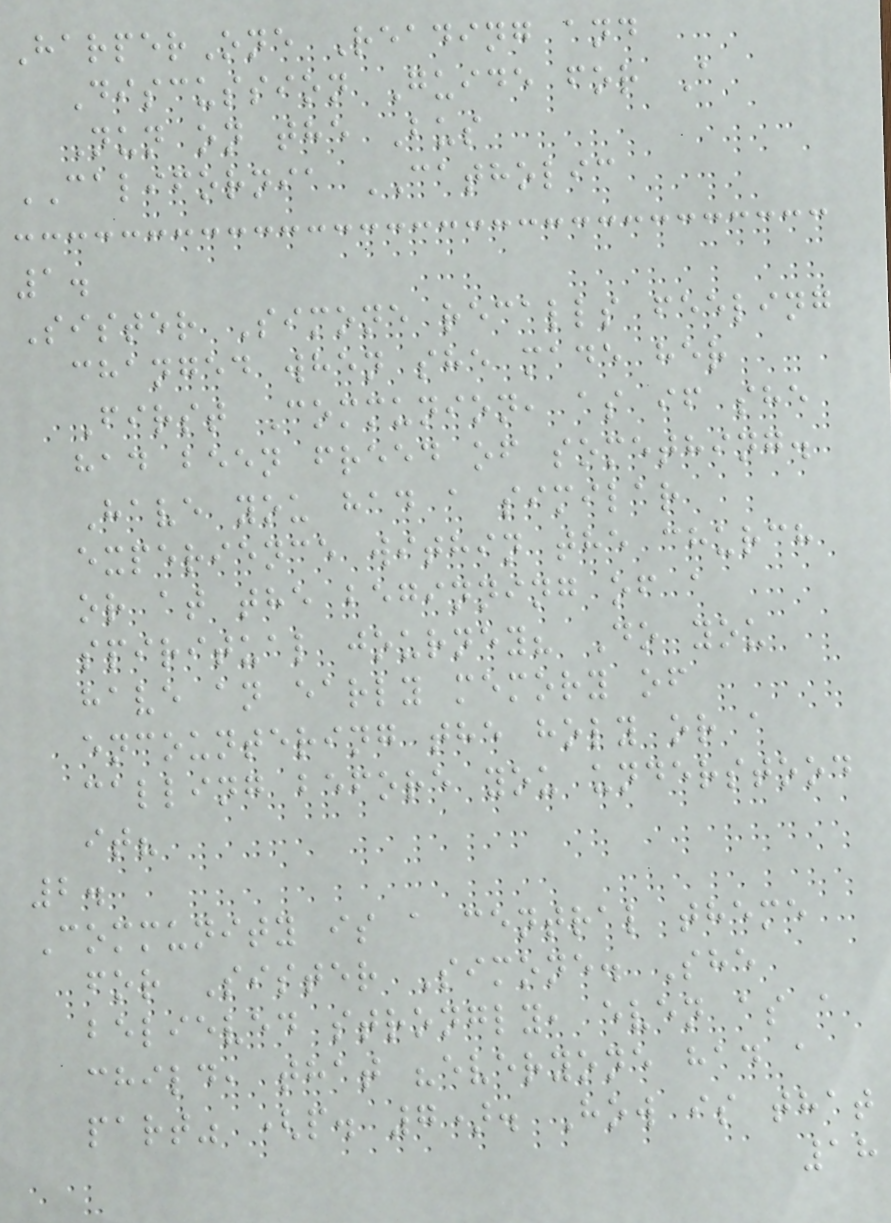HarperOne Reading and
Discussion Guide for A
Nun on the Bus
CALIFORNIA CATHOLIC
1.
Sister Simone recalls feeling
changed when she made her
First Communion, as if she
had been freed of something.
Have you had a similar
experience within the church
or at the beginning of a
spiritual journey? Do you
have an early memory of
encountering the holy or a
calling before you understood
it?
2.
Community is a central theme
for Sister Simone. She
believed strongly, even as a
child, that "everyone had a
part" (p. 7). How is that
18
